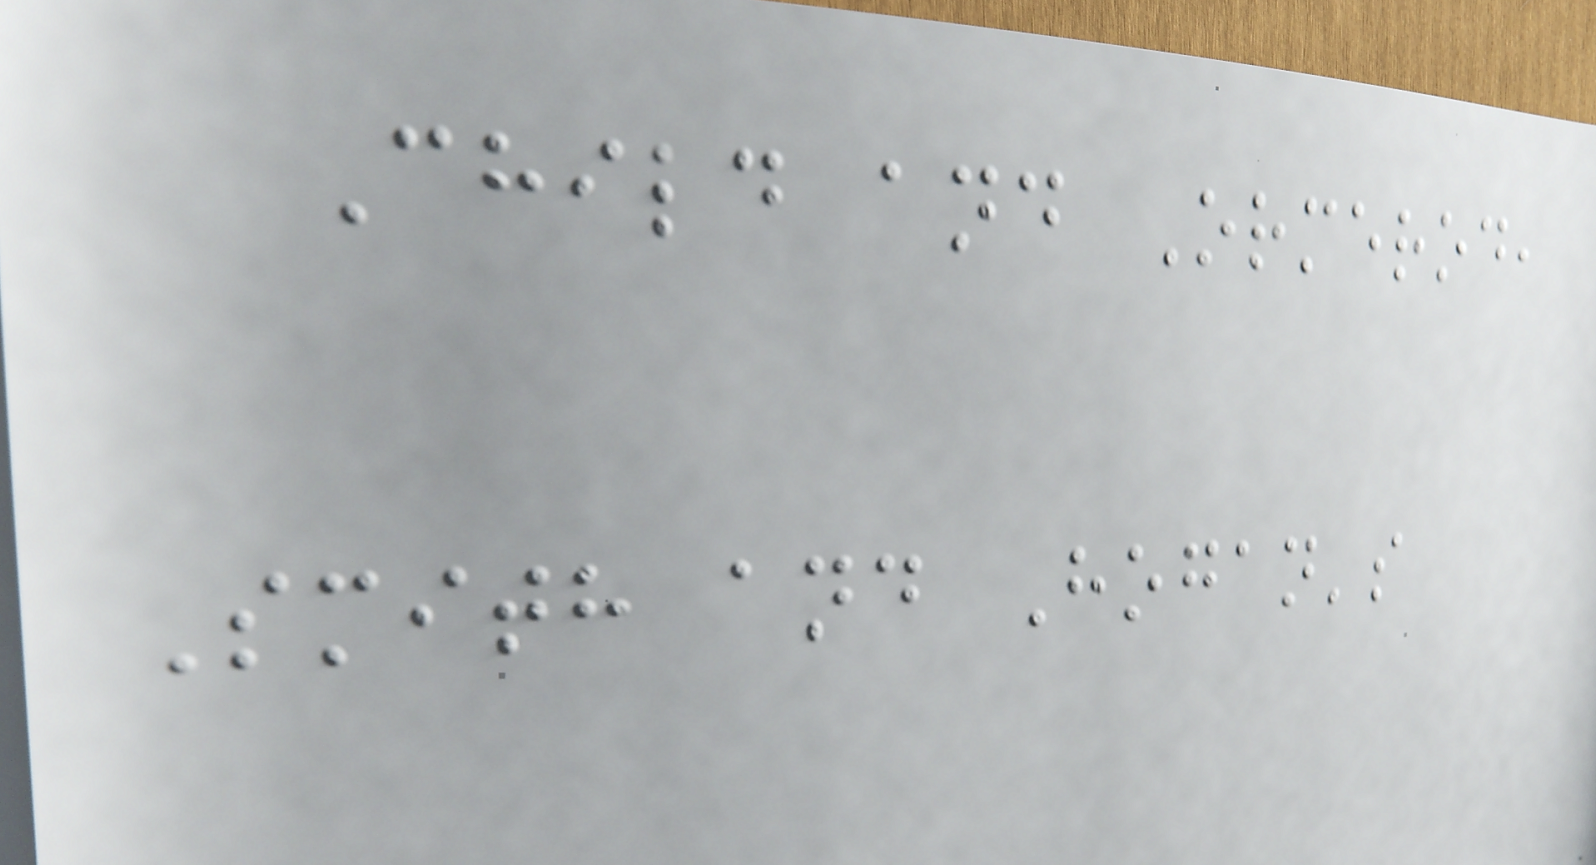Child and Ormerod,
Smith and Hogan's
